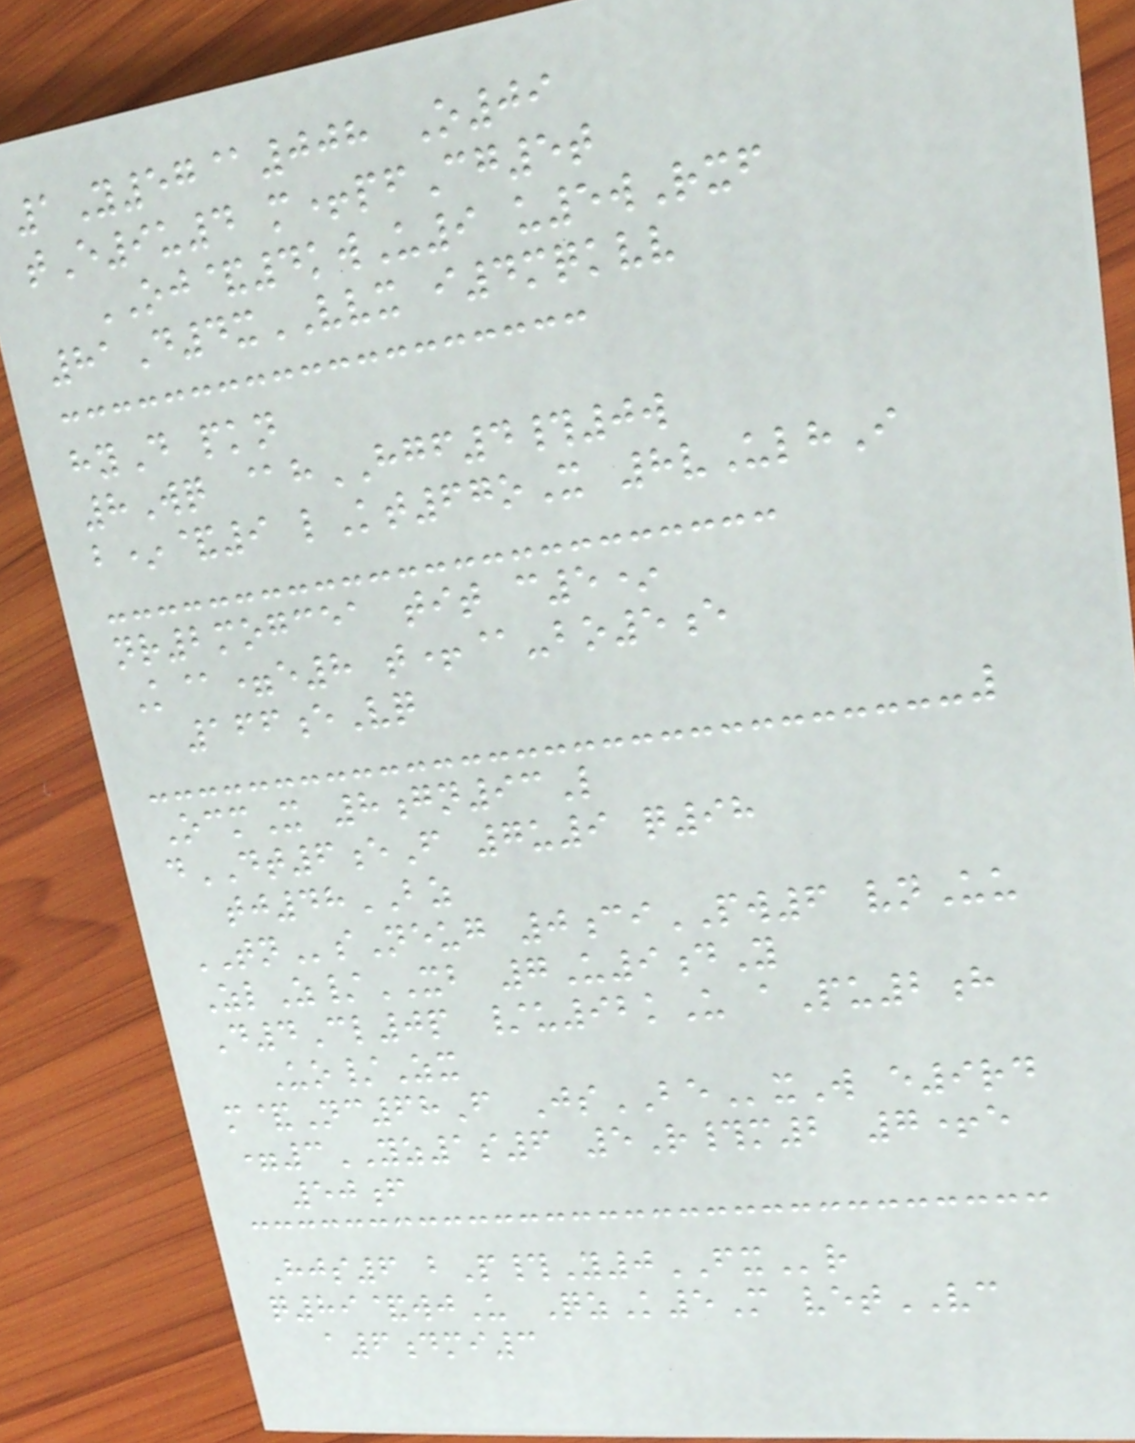1Y57@008 O09
tE9u4 m+pfCg5t
OJ&4kwU9 u5wRxf
81D4xVVX i4mqkvv
hyD pkn
8Wq @hHGF4#0w
b*&9 lKt67oX 8vUlhI
nr2mogcea tit c5*
K@=e8 t+@-bo5e
166eVq
OcmX 8gn93L
dDT6eF 7u9 q98
tj48BZ
TNsNeug 0ciPW6 vnUu
ZlZ/XB 7U9dY
D4Cl0p /u92kU aPu2h
Uo/Zx
m&Nc68F JsBExW e9rd
=3YZ1s6 5R#m2 7+e
50f
Hjs6 bP#Y0FXr
q89&wjU QzK5M vetVC
a6dmi3
